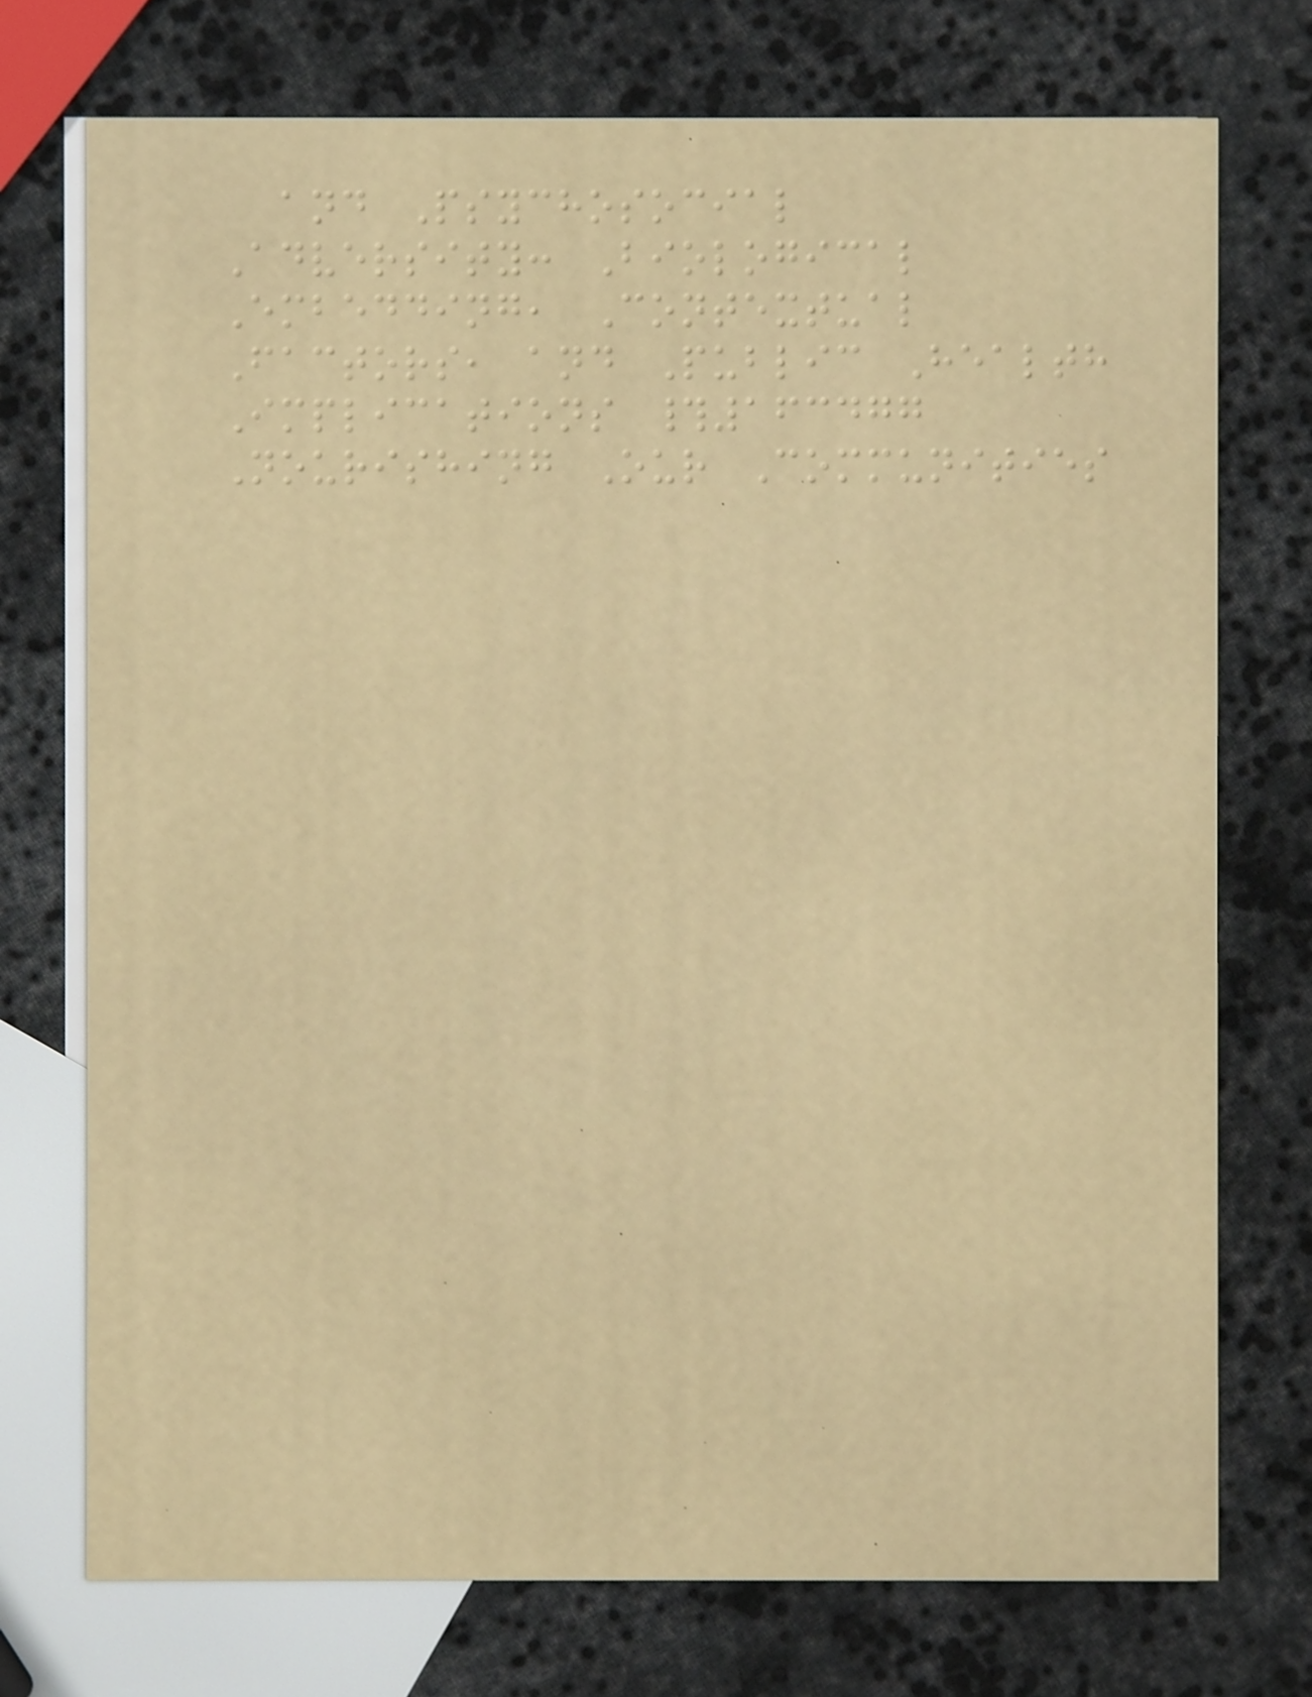and Psychosocial
Adversity: Biological
Embedding, Contextual
Factors, and Public Health
Implications #163477
Nourishing Our Communities
